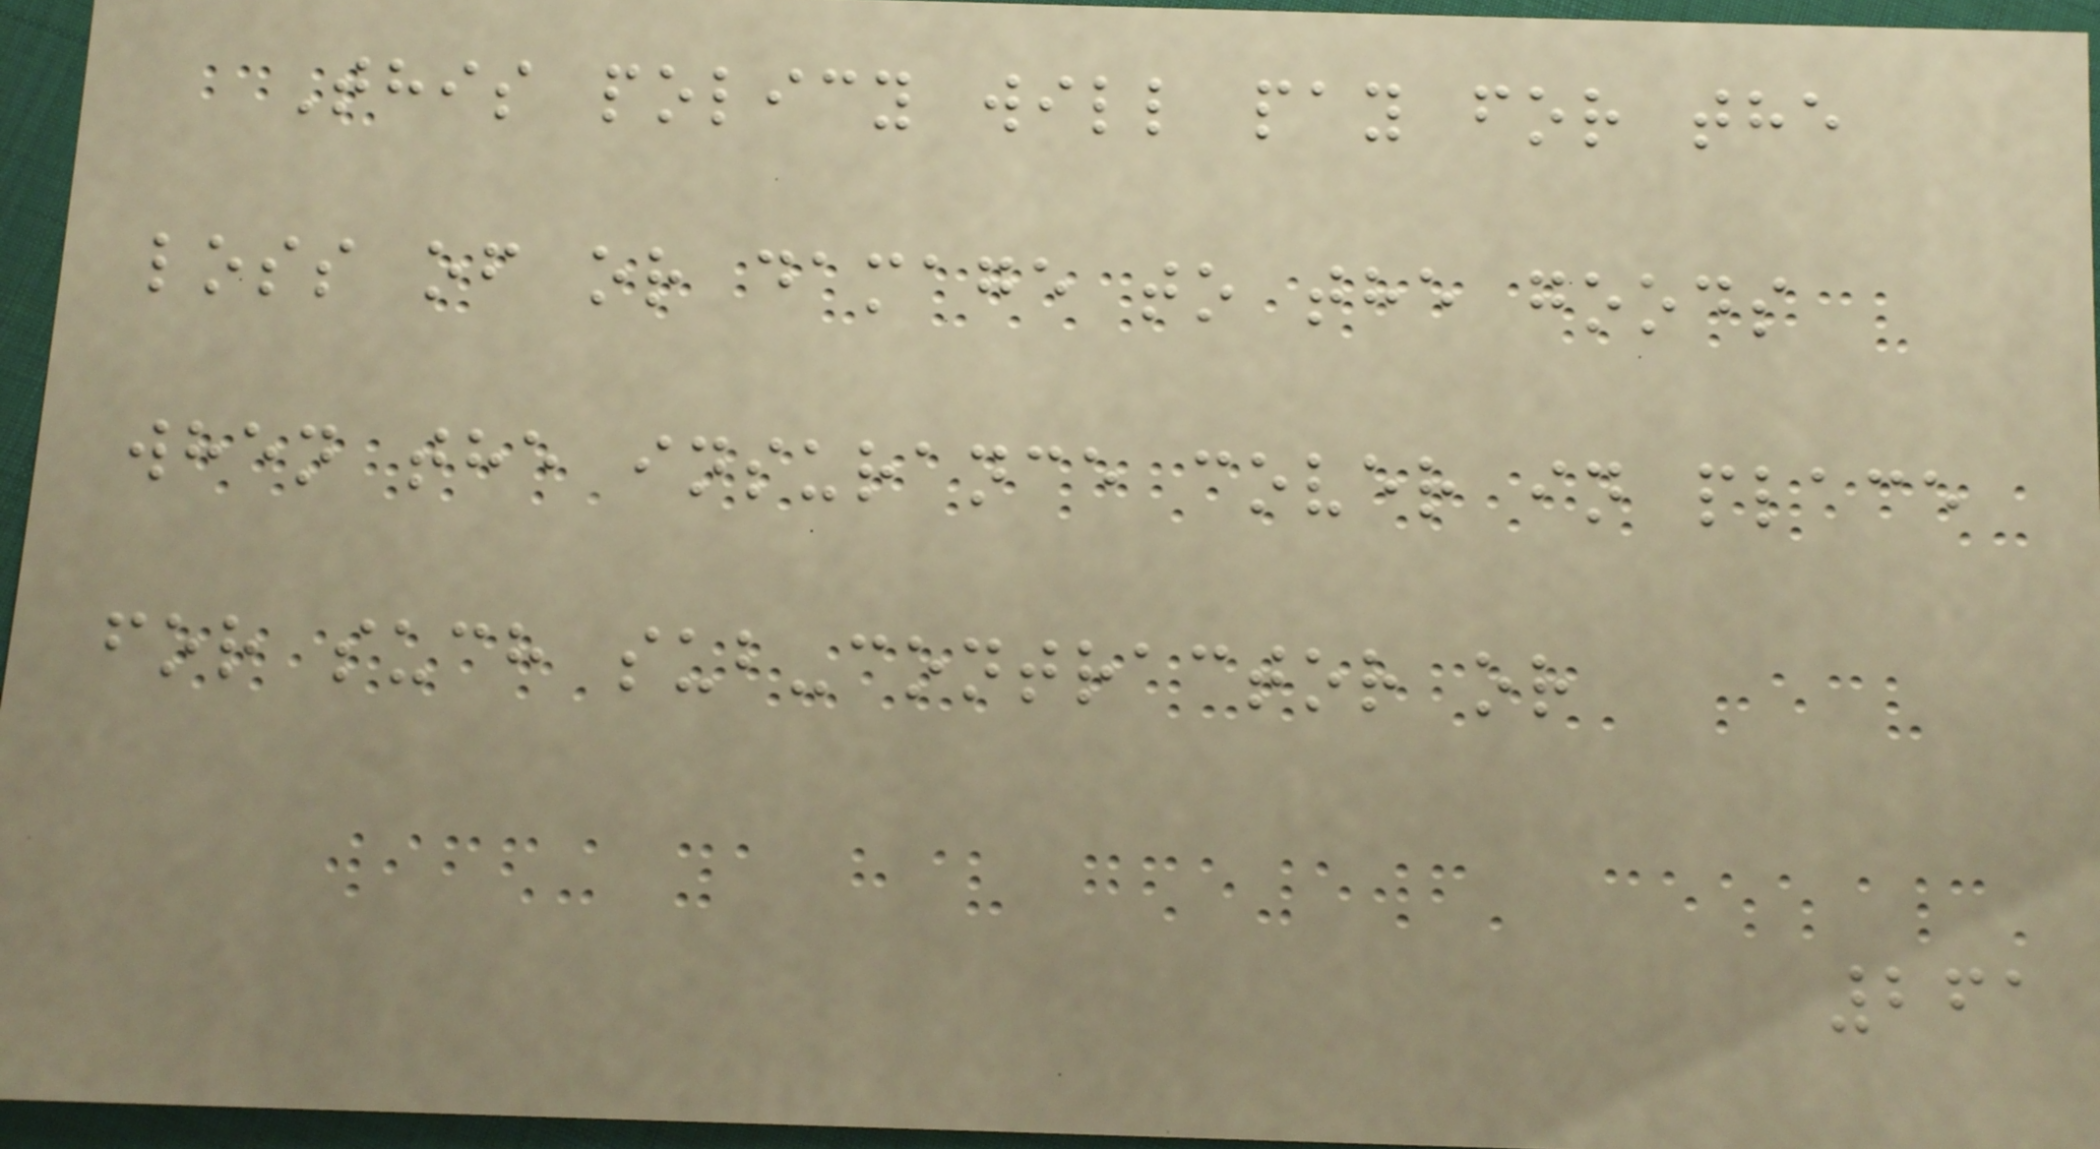This policy will pay for the
loss of or damage to the goods
when the insurance cover in place
for such sub-contractor or
261
